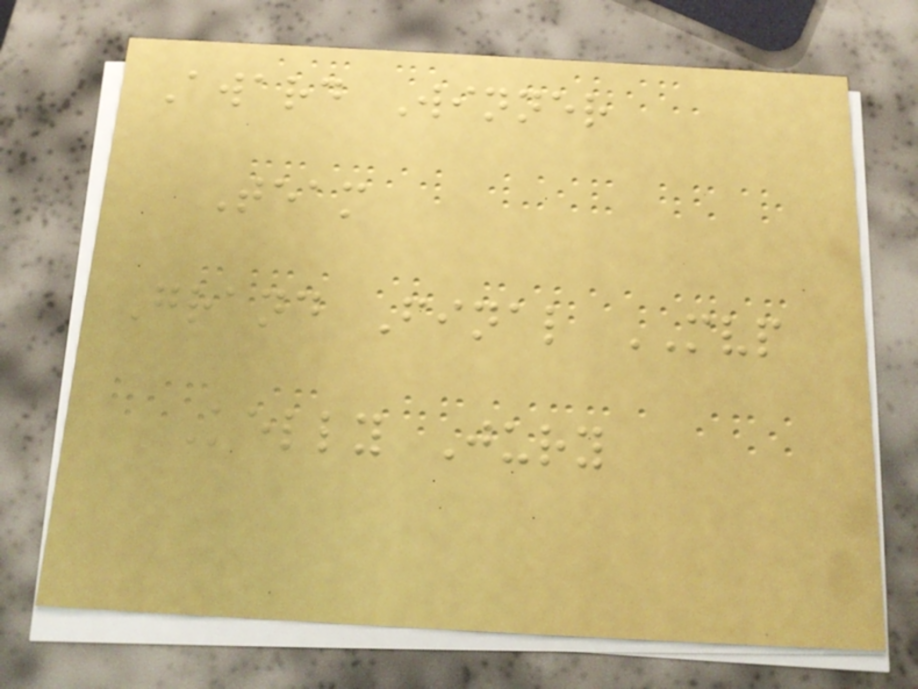Award Winner
Team
Grand Final MVP
Kelly Jury
